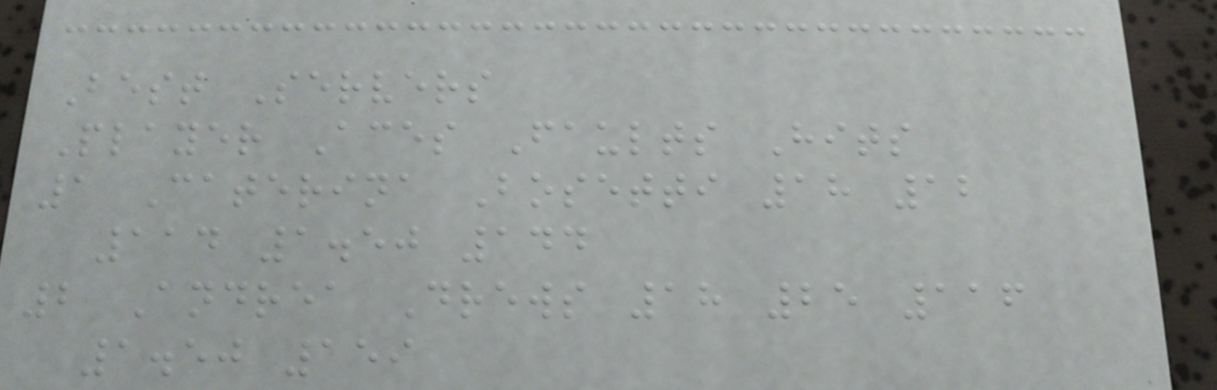Best Servers
Player Aces Faults Hits
1 Caterina Bosetti 18 12
114 1.50 144
2 Andrea Drews 18 25 116
1.50 159
